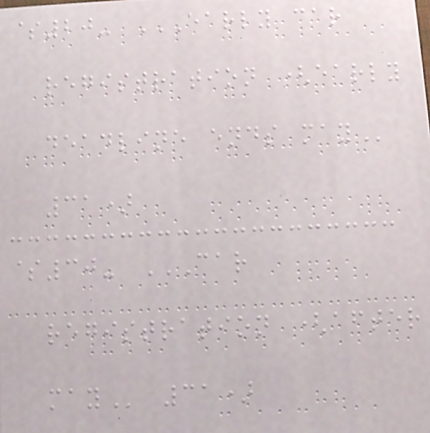$20- EARLY CAR
REGISTRATION (EARLY
DEADLINE ENDS MAY
31)
$30- CAR
REGISTRATION (AFTER
MAY 31)
